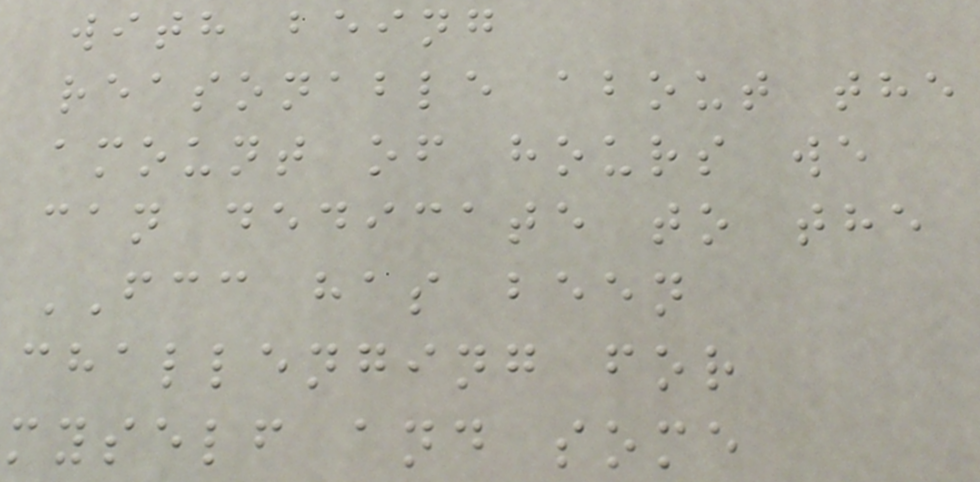with being
reasonable about the
amount of hours we
can dedicate to the
FCC has been
challenging for
myself and some
